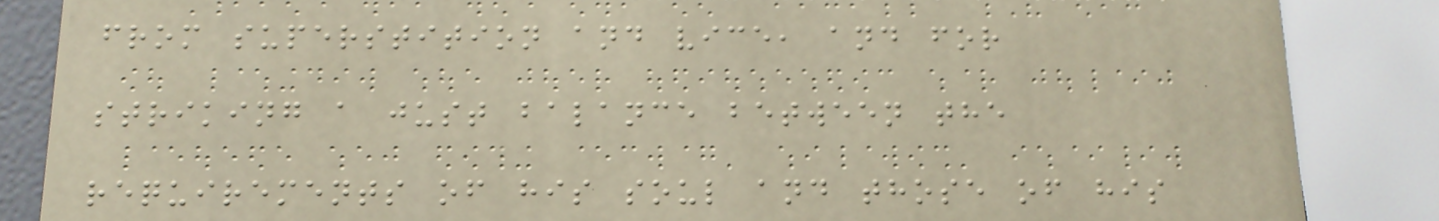from superstition and vice, and for
striking a just balance between the
requirements of his soul and those of his
